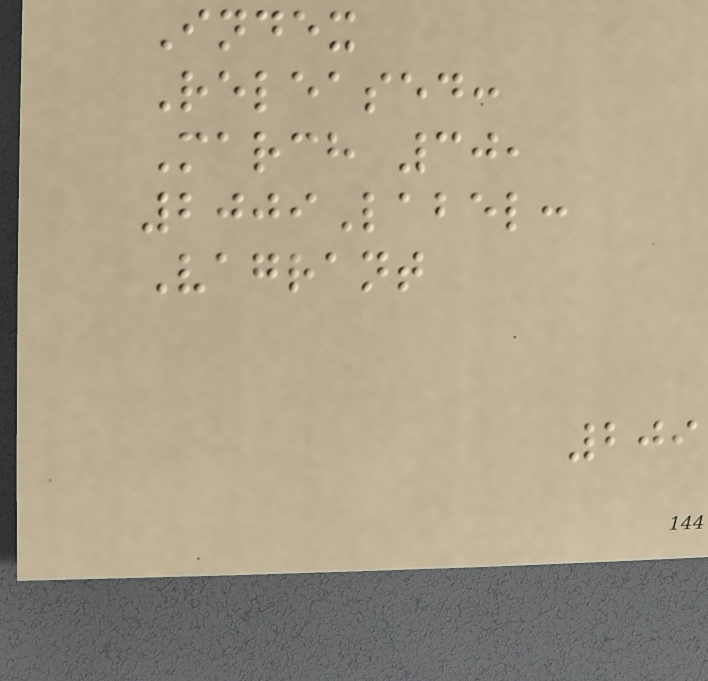Index
Released:
March 30,
2009Label:
Vagrant
209
